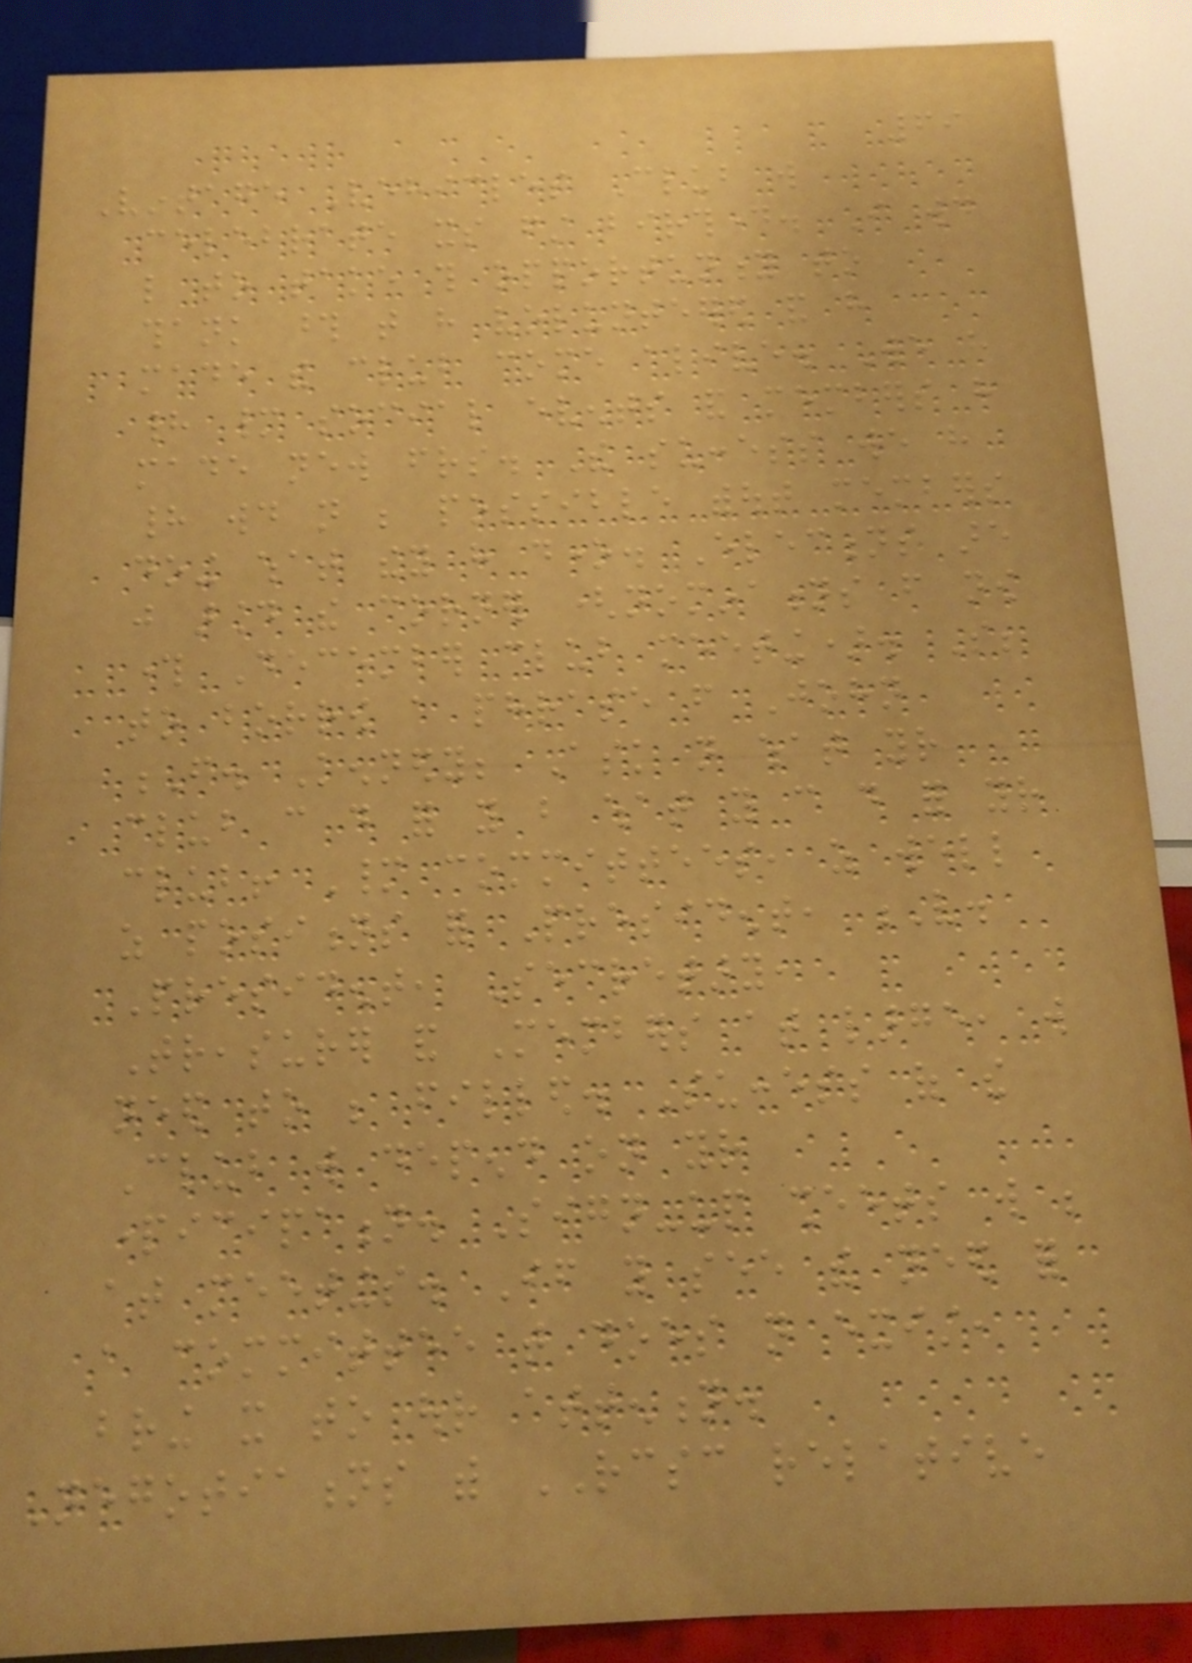69
Vintage Vehicles Club will
celebrate its first birthday. I would
like to take this opportunity to
thank those that have volunteered and have
made the club come alive. We have
had many social events and members have
made new friends. The success we have
had would not be possible without members
doing what they have done. Elections are
just around the corner (nominations from now
through December club meeting). So;
to borrow a phrase from John
F. Kennedy; Ask not what your
club can do for you but what you can do for your
club! Many committees, as well
as positions for President, V.
President, Secretary,
Treasurer and Members at large, will
need to be filled. Success of the
Club will depend on your
participation. Sign-up sheets will be
at meetings. If you see the need for
a committee that does not exist,
bring it to our attention.
Negotiations with RCSC relative
